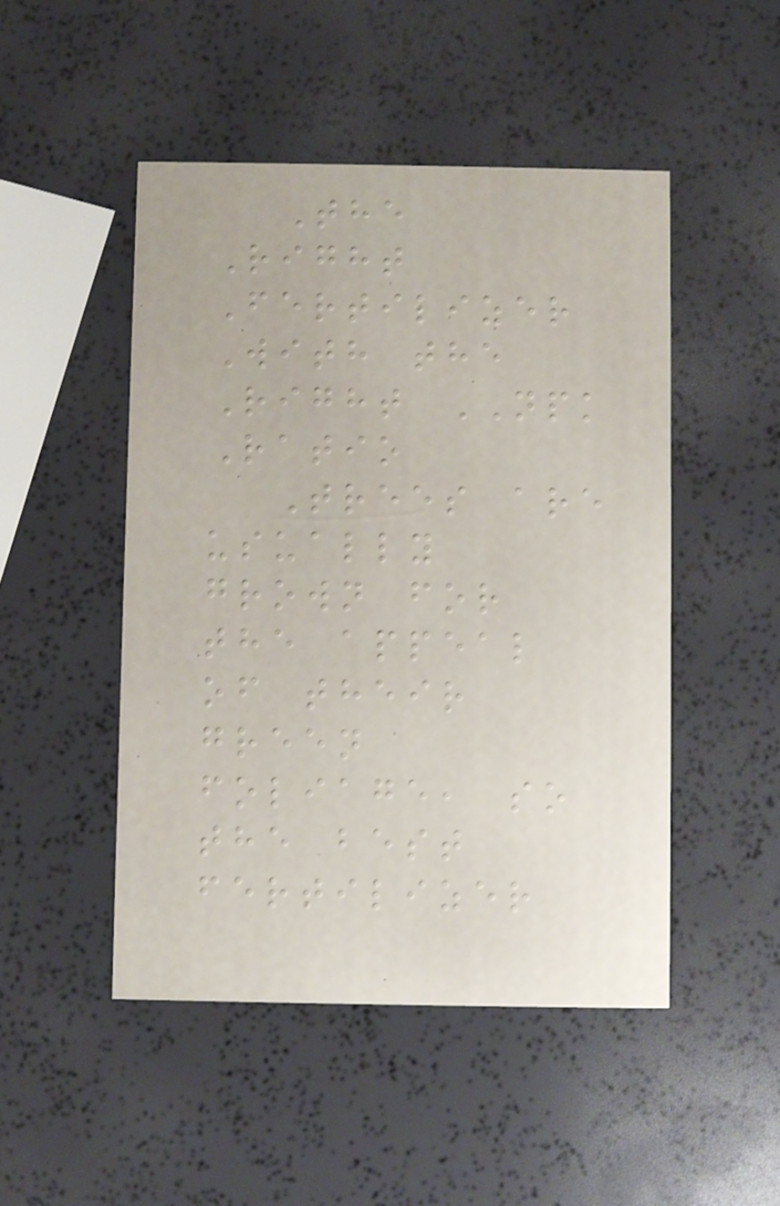The
Right
Fertilizer
With the
Right NPK
Ratio
Trees are
usually
grown for
the appeal
of their
green
foliage, so
the best
fertilizer
